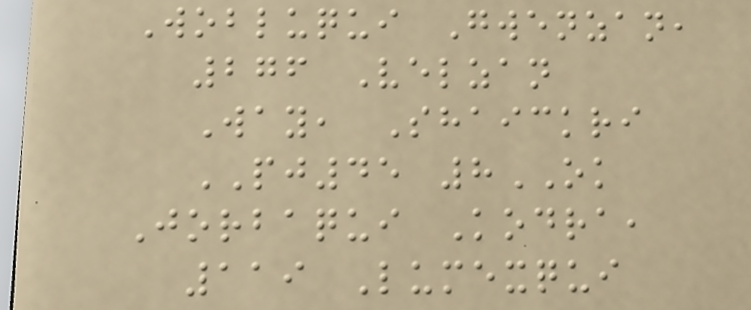Wobluqui Gwenzan,
276 Velzan
Way, Shaickri
PJ45 8OK
Jorbaqui Kodra,
119 Lumexqui
